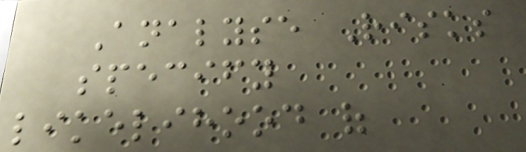Analyse Risks
specify
likelihood of
